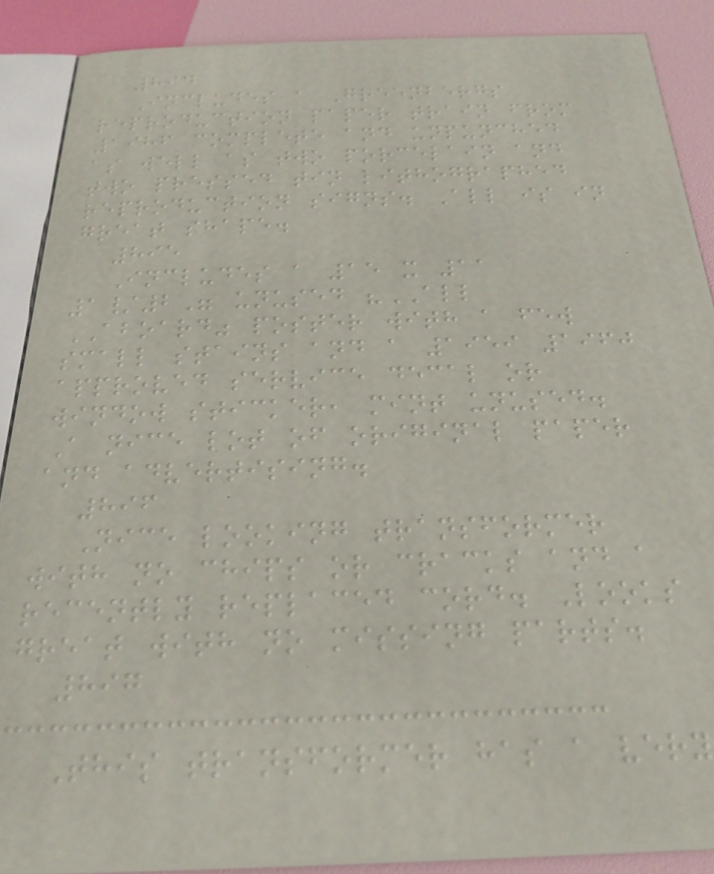894
Includes a Greenbergs
reproduction paper train from
1986 complete and unpunched
as well as two porcelain and
two pressed tin lithographed
reproduction signs. All is in
great shape.
895
Includes a 15 x 11
1/2" unused "ALL
ABOARD" poster with a few
small stains and a 1959 1960
approved service decal or
window sticker, mint unused.
A nice lot of original paper
and advertising.
896
Nice looking transformer
with no chips or cracks and a
recently replaced cord. Looks
great with no missing parts.
897
This transformer has a very
